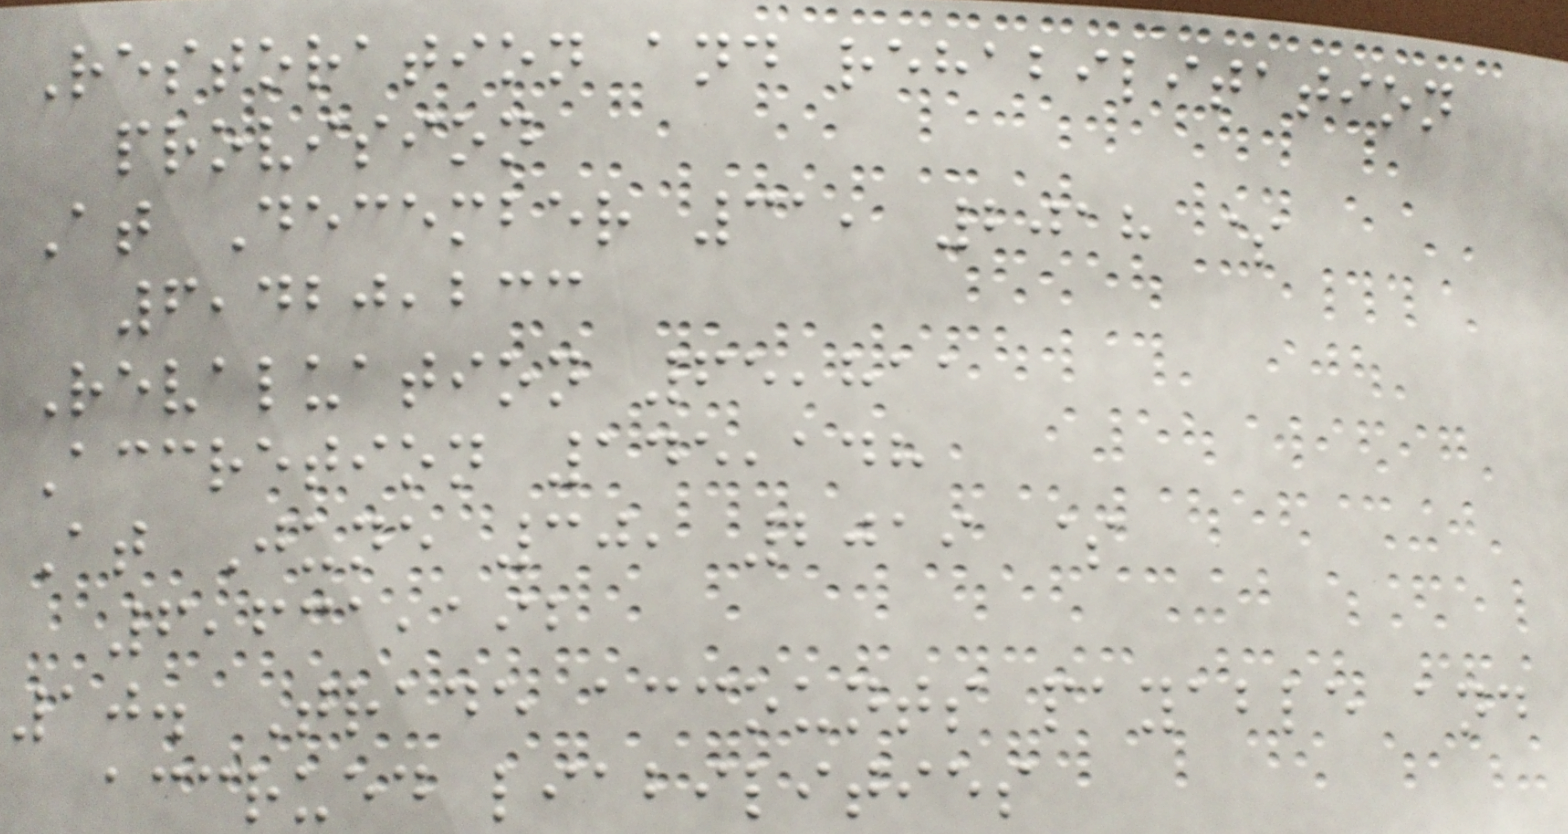Restoration and rehabilitation
provision
At December 31, 2018 $
6,420,233
Revaluation 65,811
Accretion 145,148
At June 30, 2019 $
6,631,192
10. Trade accounts payable and
accrued liabilities
